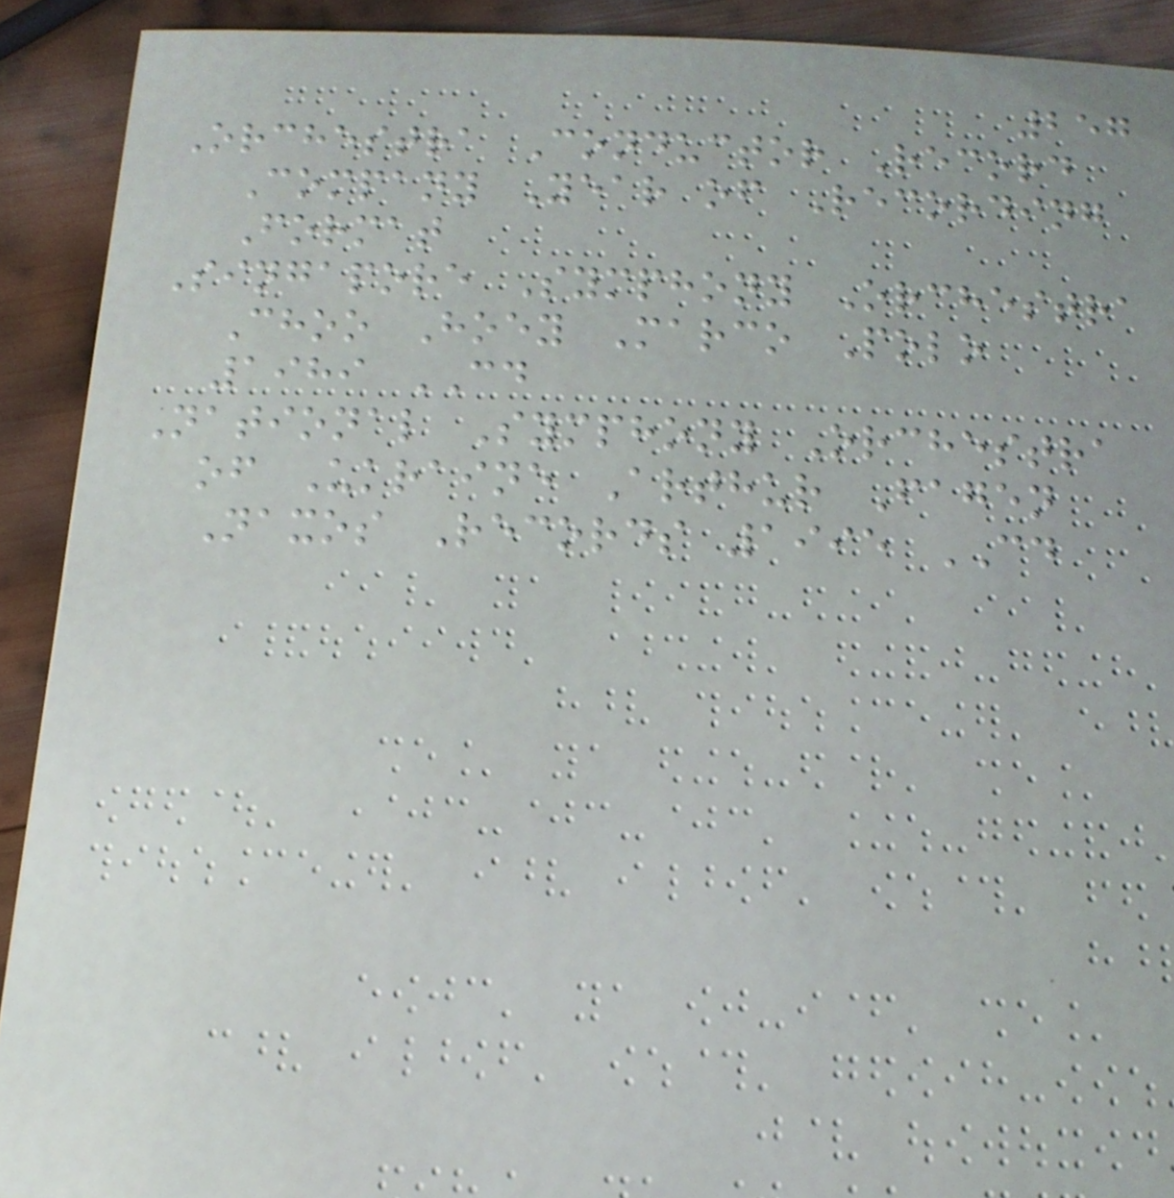257
Orchestra Conductor Record
Company Year of Recording
Format
Singapore Symphony Orchestra
Choo Hoey Marco Polo
1989 CD
National Symphony Orchestra
of Ukraine Arthur Fagen
Naxos Records 1995 CD
